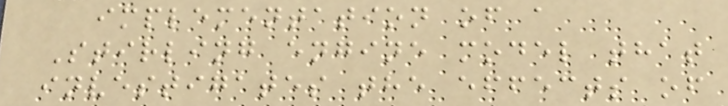implementation of a
Stirling engine model that
investigates the effects of
